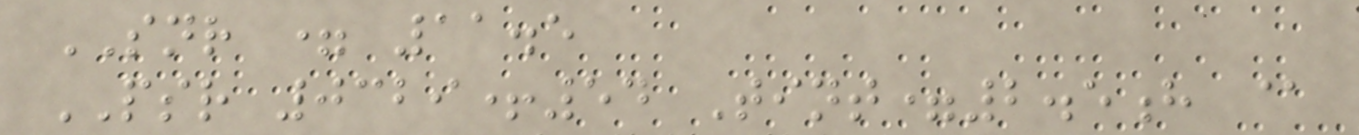SNR = 11.5
PSR 0329+54 Tint=2.5h @
